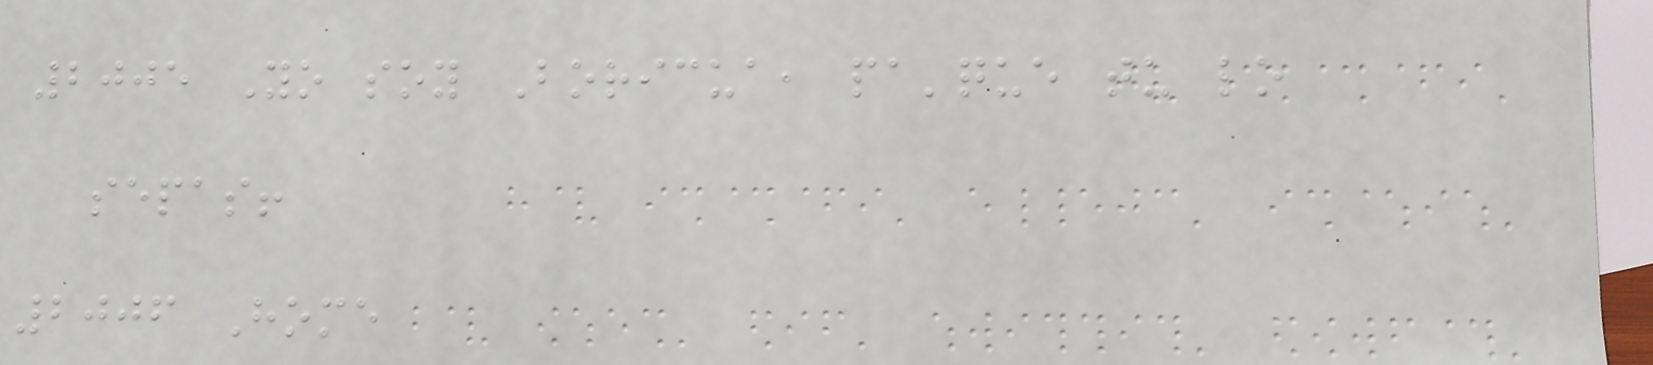2005 Yo soy Boricua, pa'que tu lo
sepas!
2006 Home
